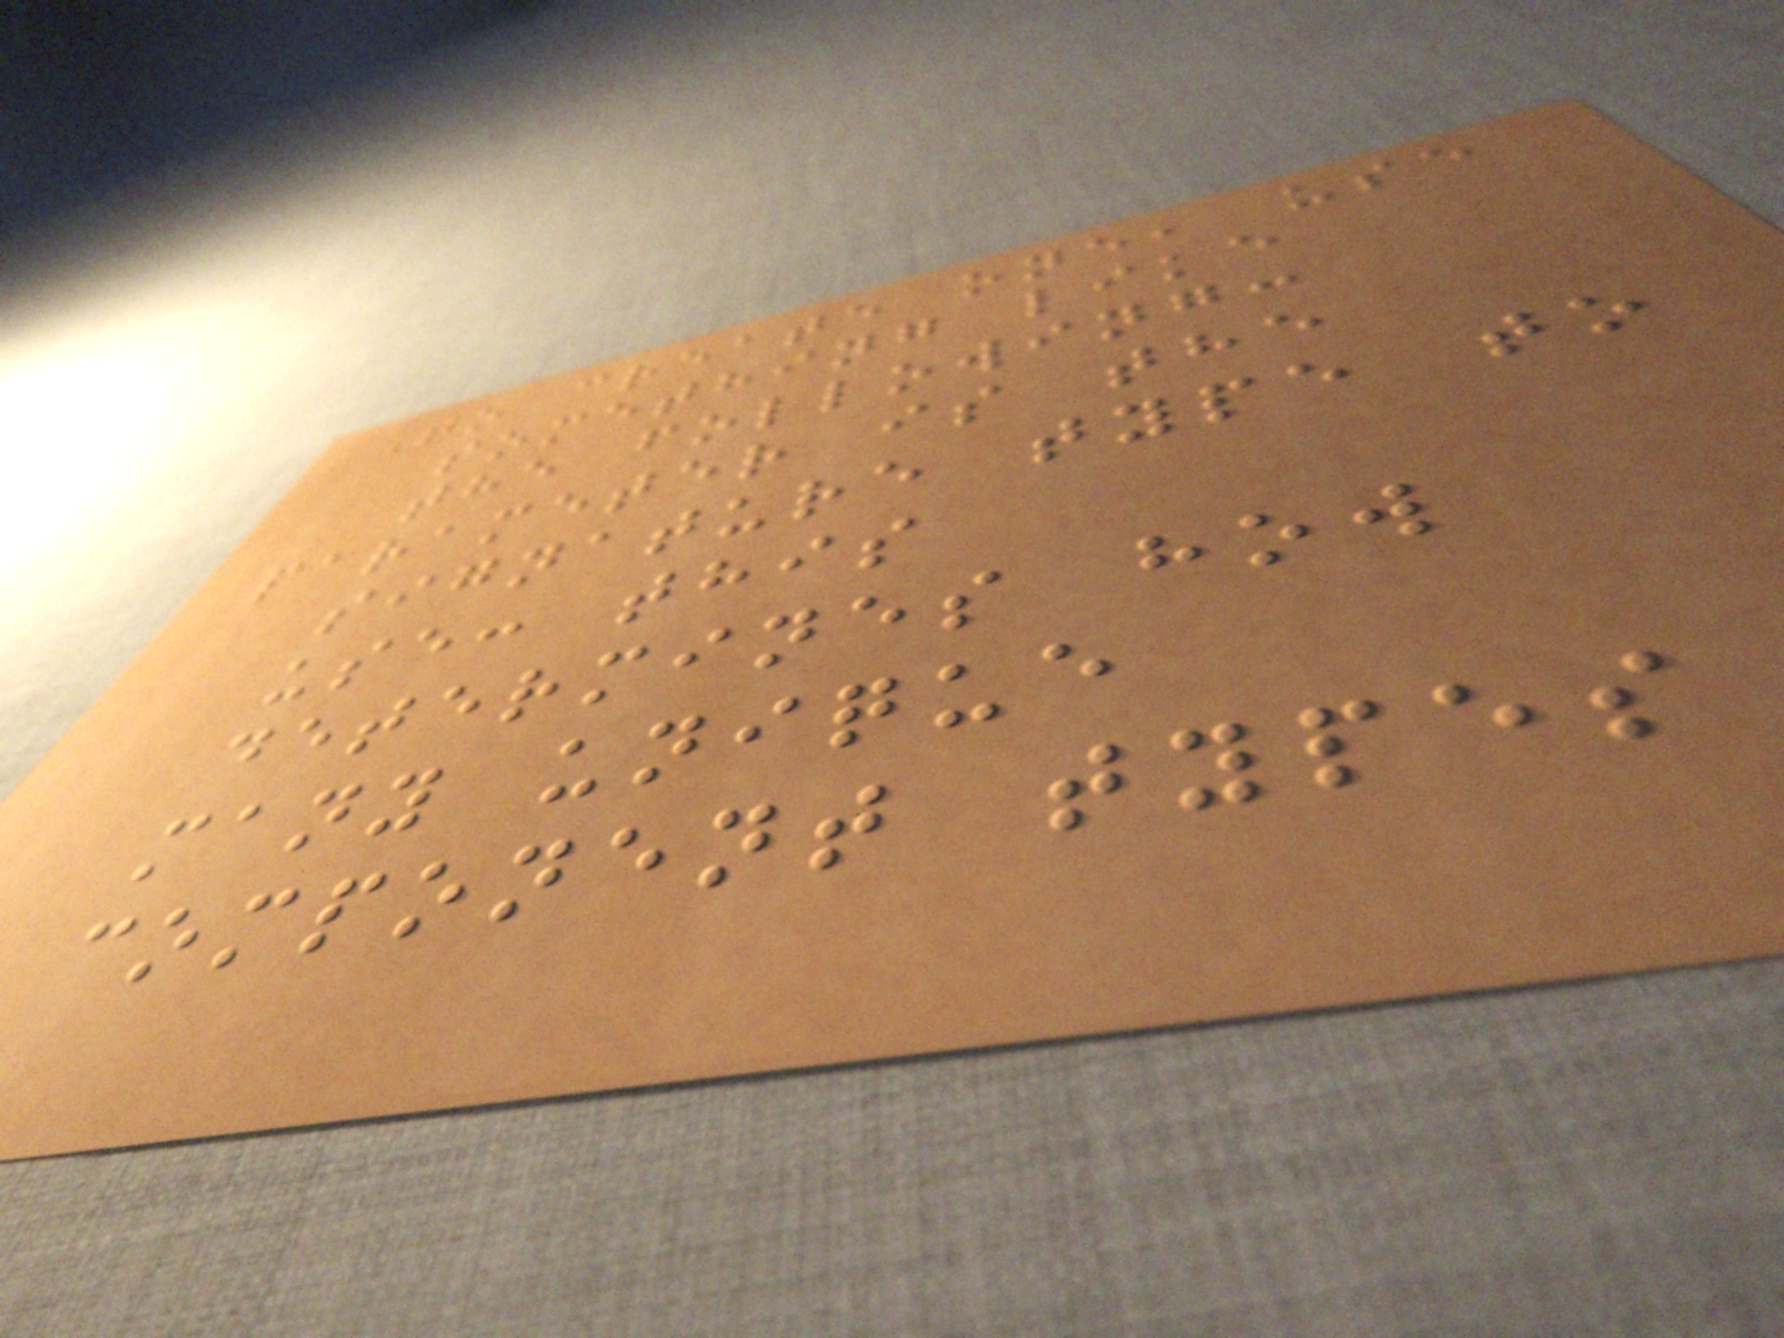To create one, use
something like
the following:
parameter is the
signature type to
use: this
determines how
many unique
component types
